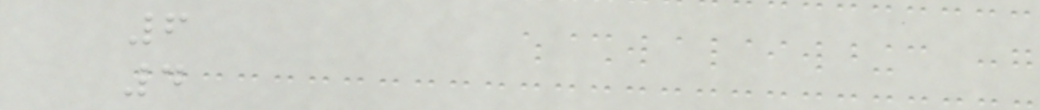6
4
